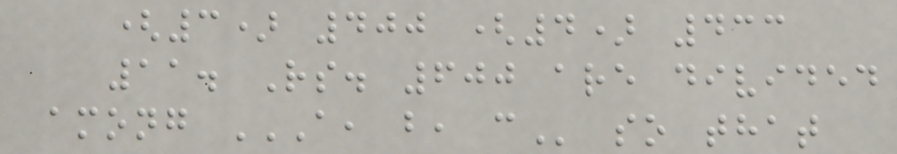(3) 400 (4) 433
11. Rs. 600 are divided
among A, B, C so that
